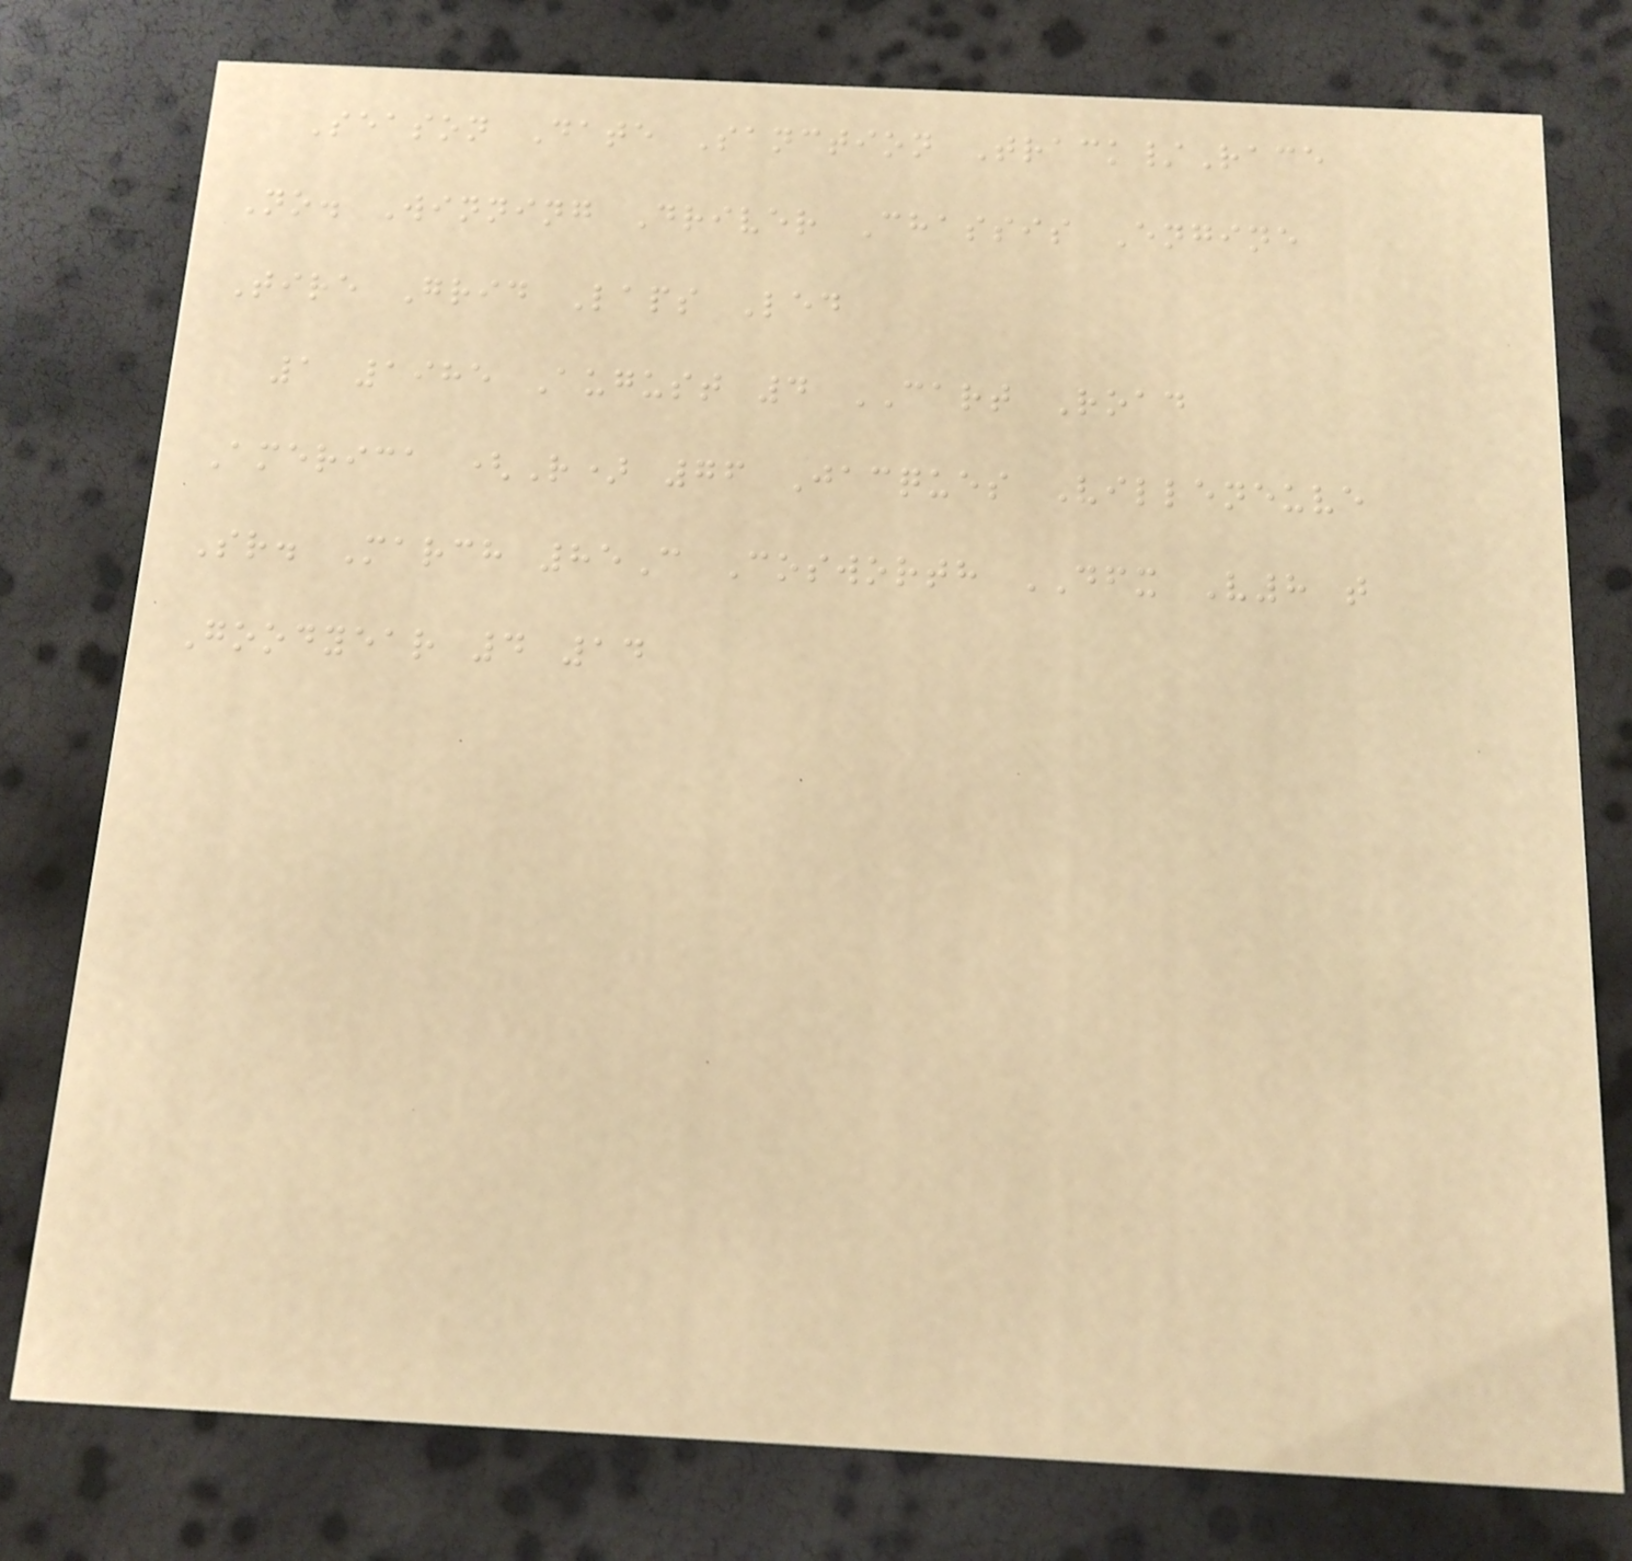Season Date Sanction Track/Race
No. Winning Driver Chassis Engine
Tire Grid Laps Led
1 1985 August 4 CART Road
America (R) 76 Jacques Villeneuve
Sr. March 85C Cosworth DFX V8 t
Goodyear 4 14
